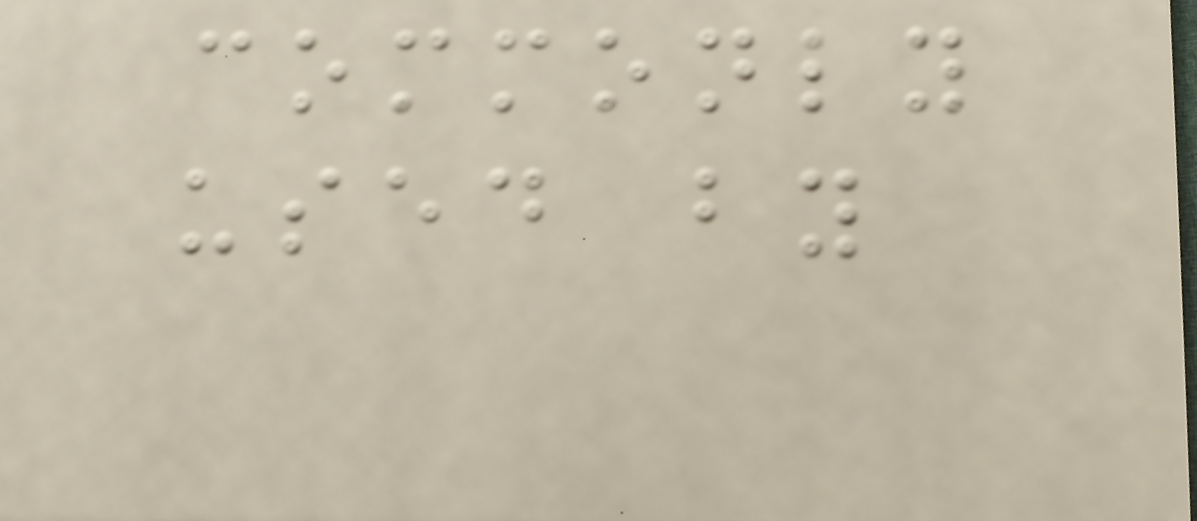commonly
used by
